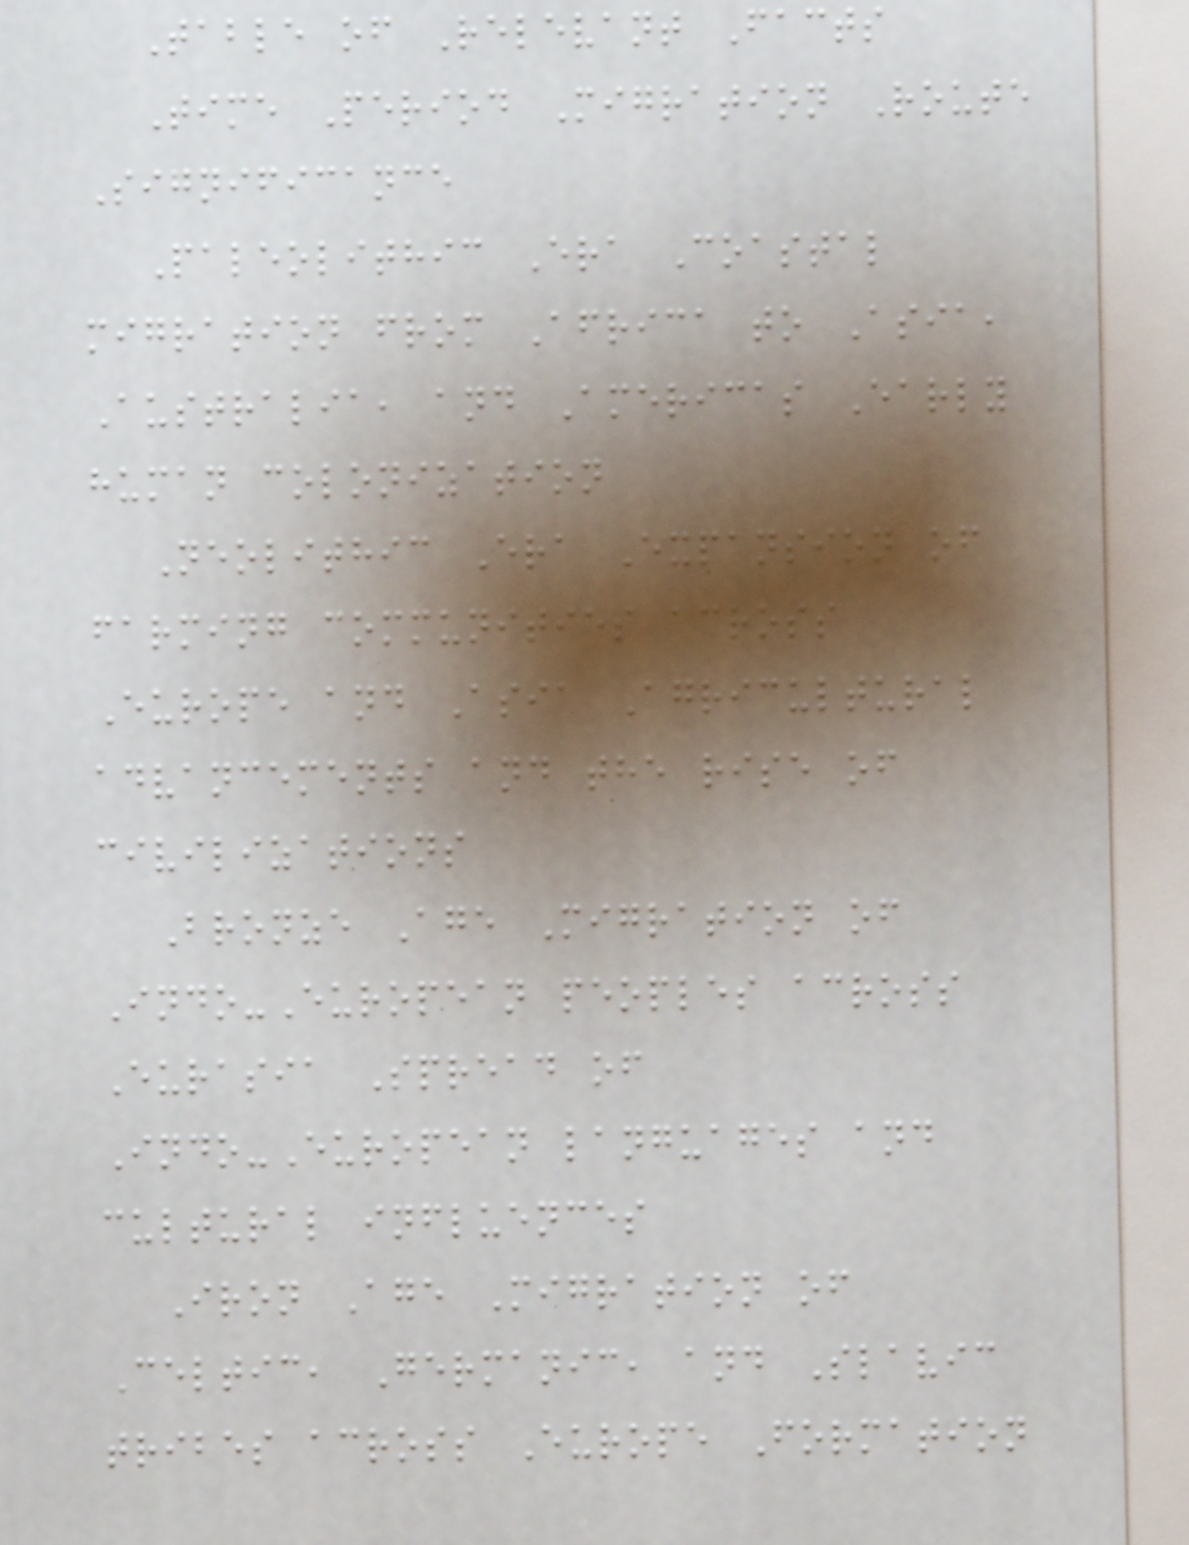Table of Relevant Facts
Time Period Migration Route
Significance
Paleolithic Era Coastal
migration from Africa to Asia,
Australia, and Americas Early
human colonization
Neolithic Era Expansion of
farming communities across
Europe and Asia Agricultural
advancements and the rise of
civilizations
Bronze Age Migration of
Indo-European peoples across
Eurasia Spread of
Indo-European languages and
cultural influences
Iron Age Migration of
Celtic, Germanic, and Slavic
tribes across Europe Formation
